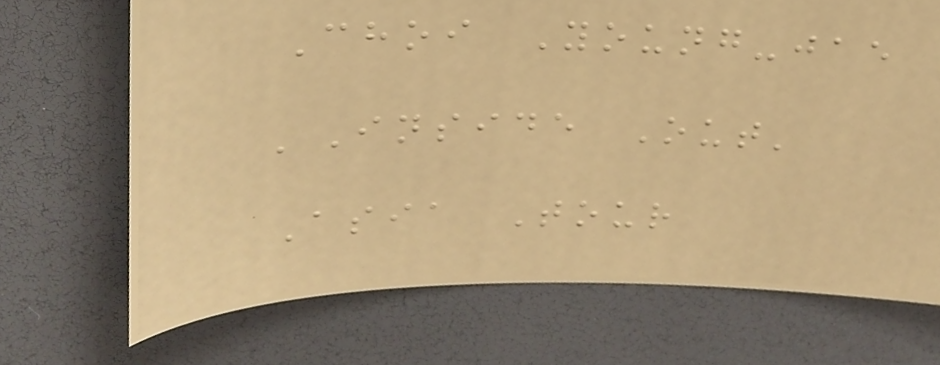Choi Young-jae
'Inside Out'
Asia Tour
